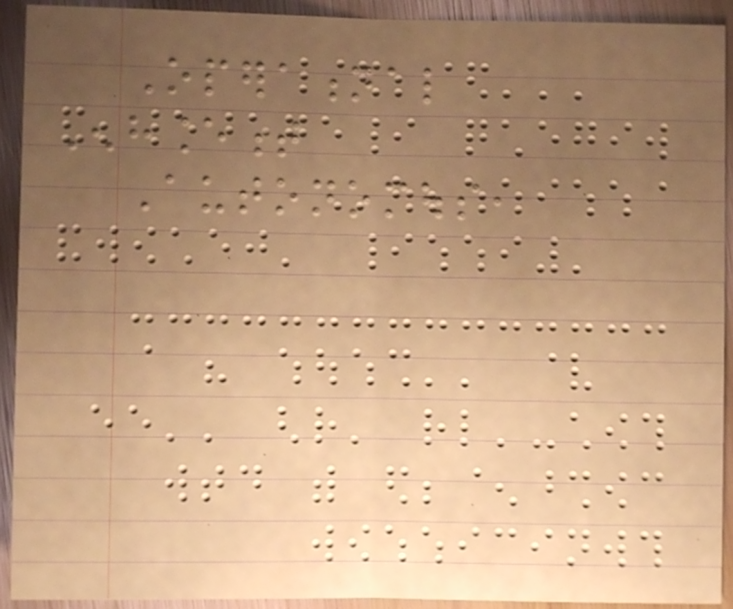Operational
Enhancement
Autonomous,
